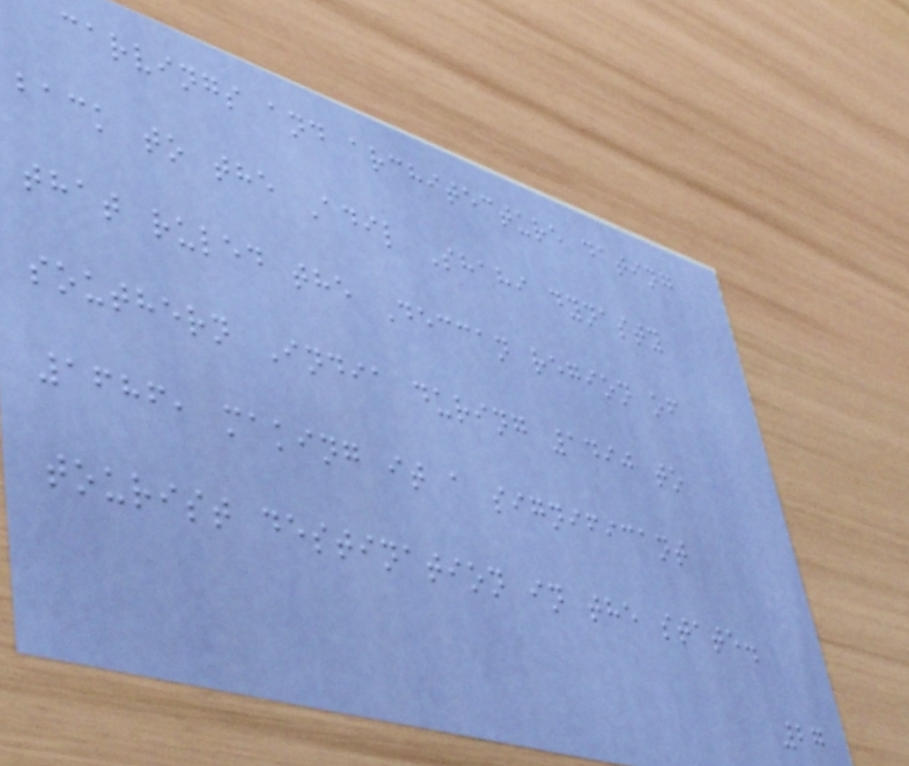carvings and architecture dating
back to the Adil Shahi dynasty
that ruled the Deccan region of
southern India during 1490 to
1686, making it a significant
tourist destination in the state.
27
